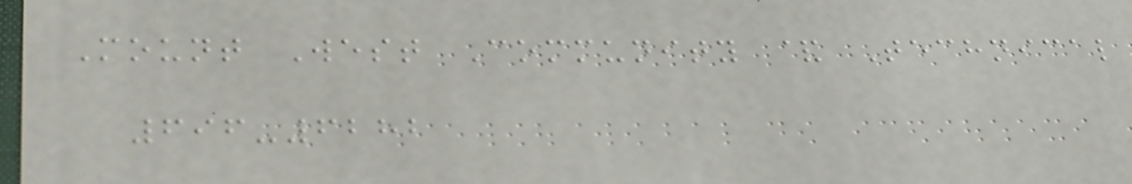Mount West Community & Technical
696-6282
